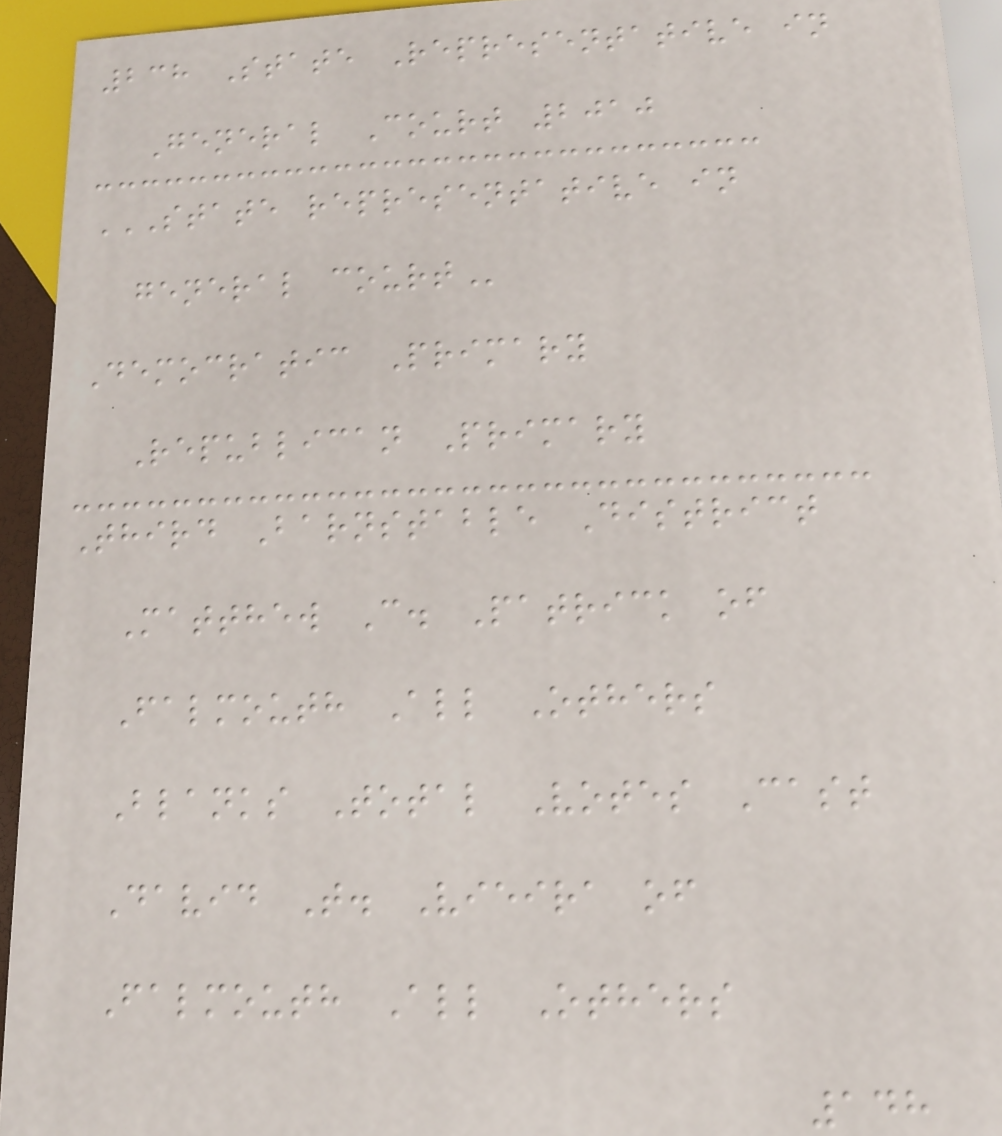238 State Representative in
General Court 2010
STATE REPRESENTATIVE IN
GENERAL COURT
Democratic Primary
Republican Primary
Third Barnstable District
Matthew C. Patrick of
Falmouth All Others
Blanks Total Votes Cast
David T. Vieira of
Falmouth All Others
148
